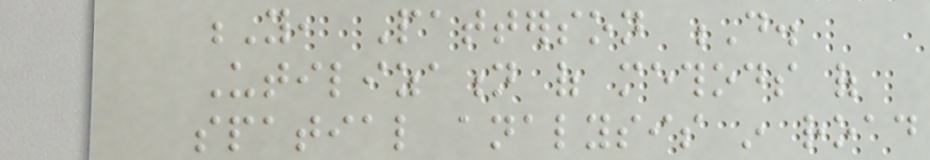Y, Patterson D.
Utilization of methods of
spatial analysis in road
